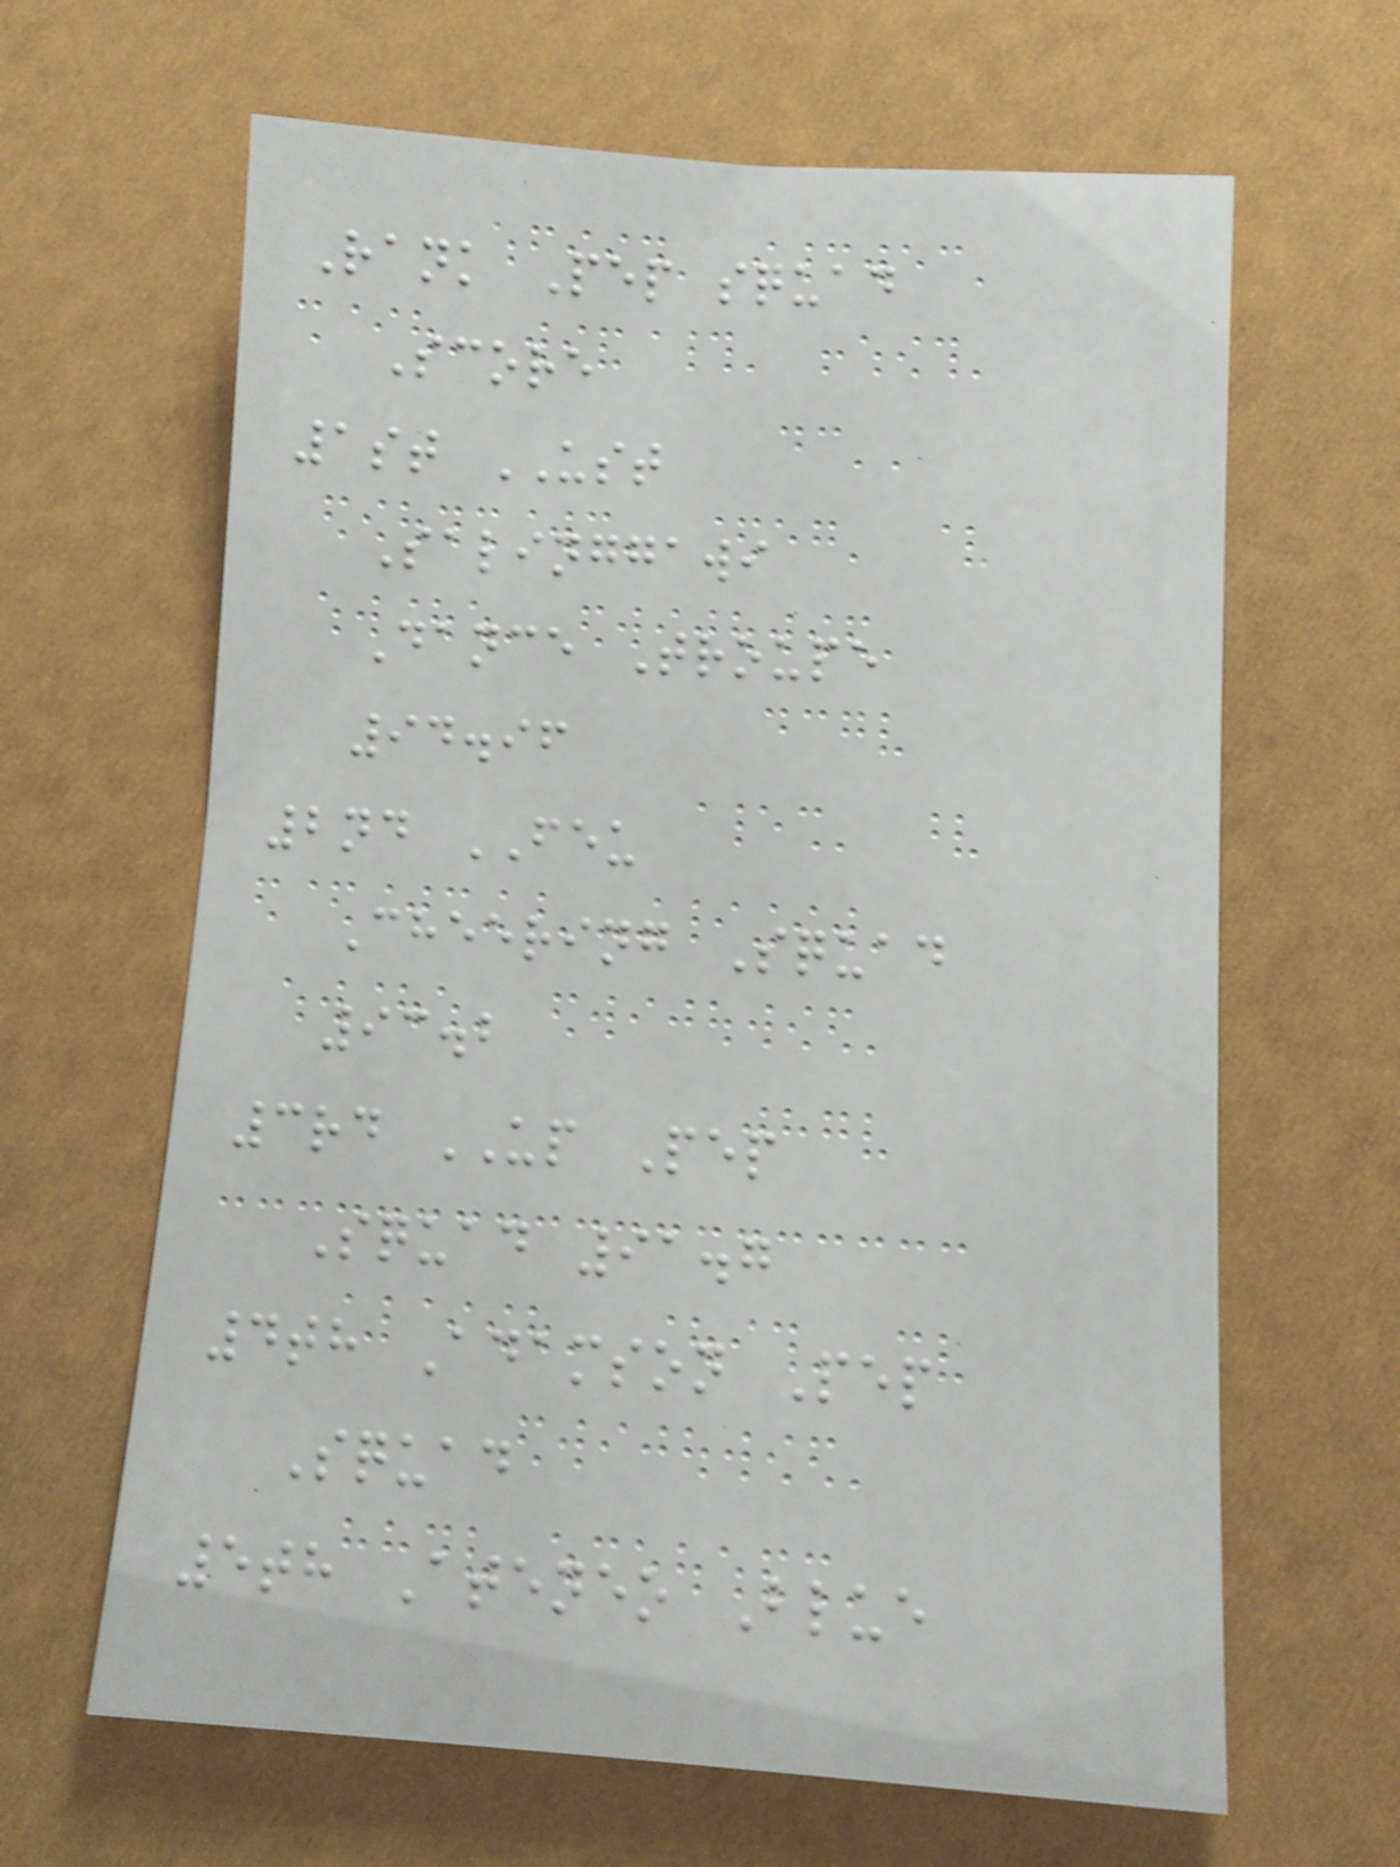Rank Pep squad
Score
1st UST
Salinggawi
Dance Troupe
94.96
2nd FEU
Cheering Squad
93.2
3rd UP Pep
Squad 91.7
4th Adamson Pep
Squad
5th Ateneo Blue
